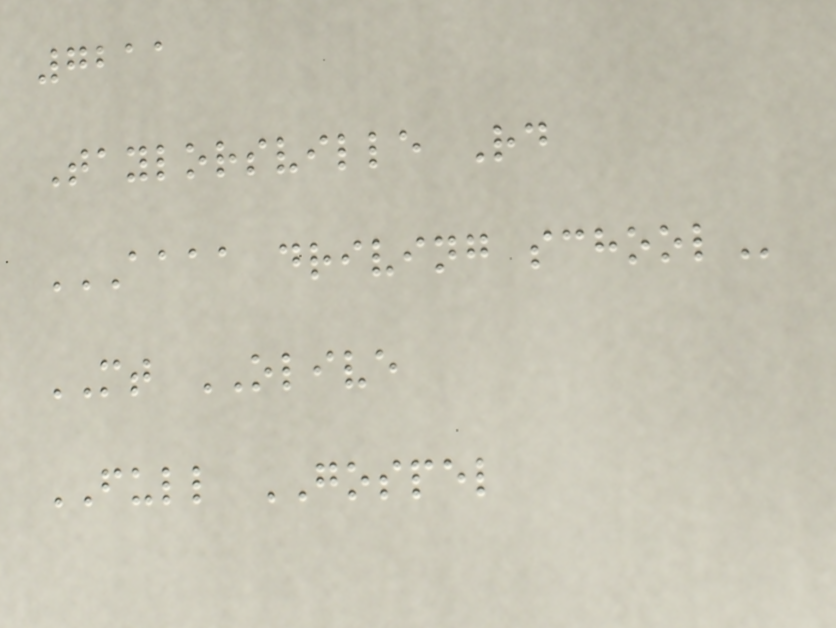7211
Taylorsville Rd
AAAA DRIVING SCHOOL
MT OLIVE
FULL GOSPEL
